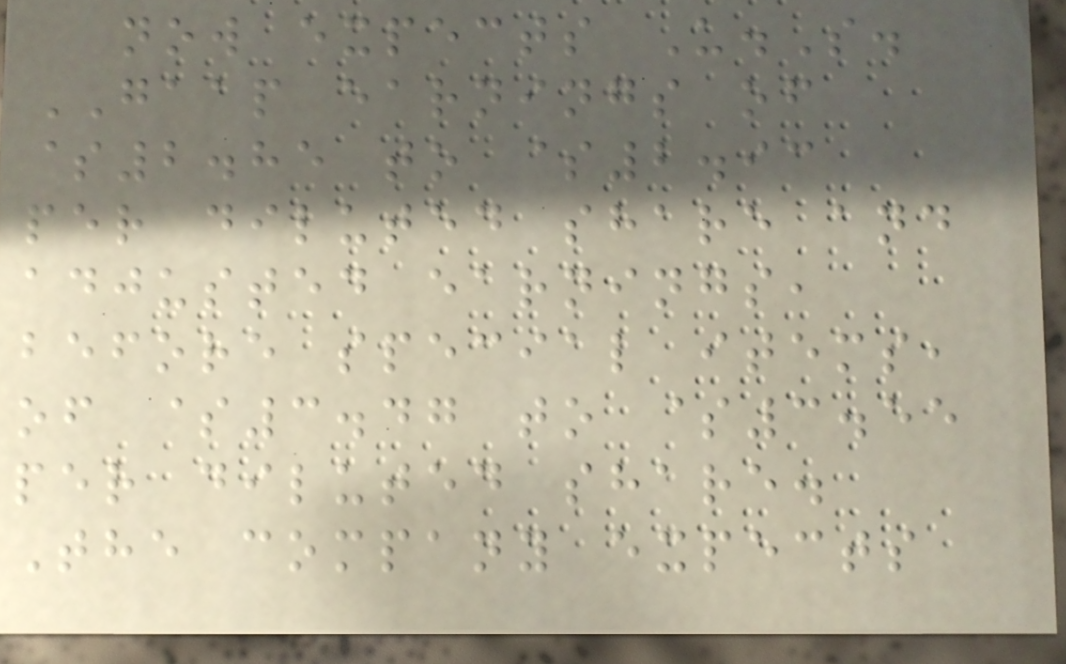now expects U.S.
GAAP earnings of
$2.85 to $2.93
per diluted share and
adjusted earnings,
before special items,
of $3.47 to $3.55
per diluted share.
The company expects
